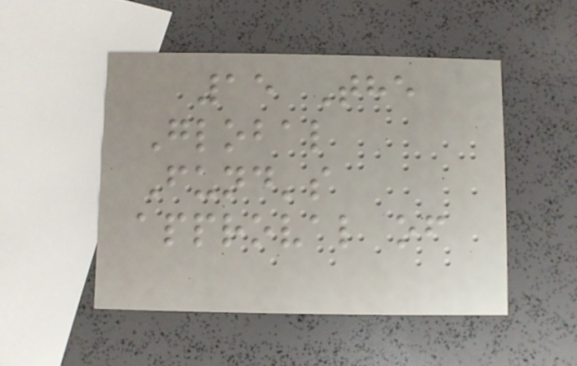15 The
Global
Fund's
approval of
